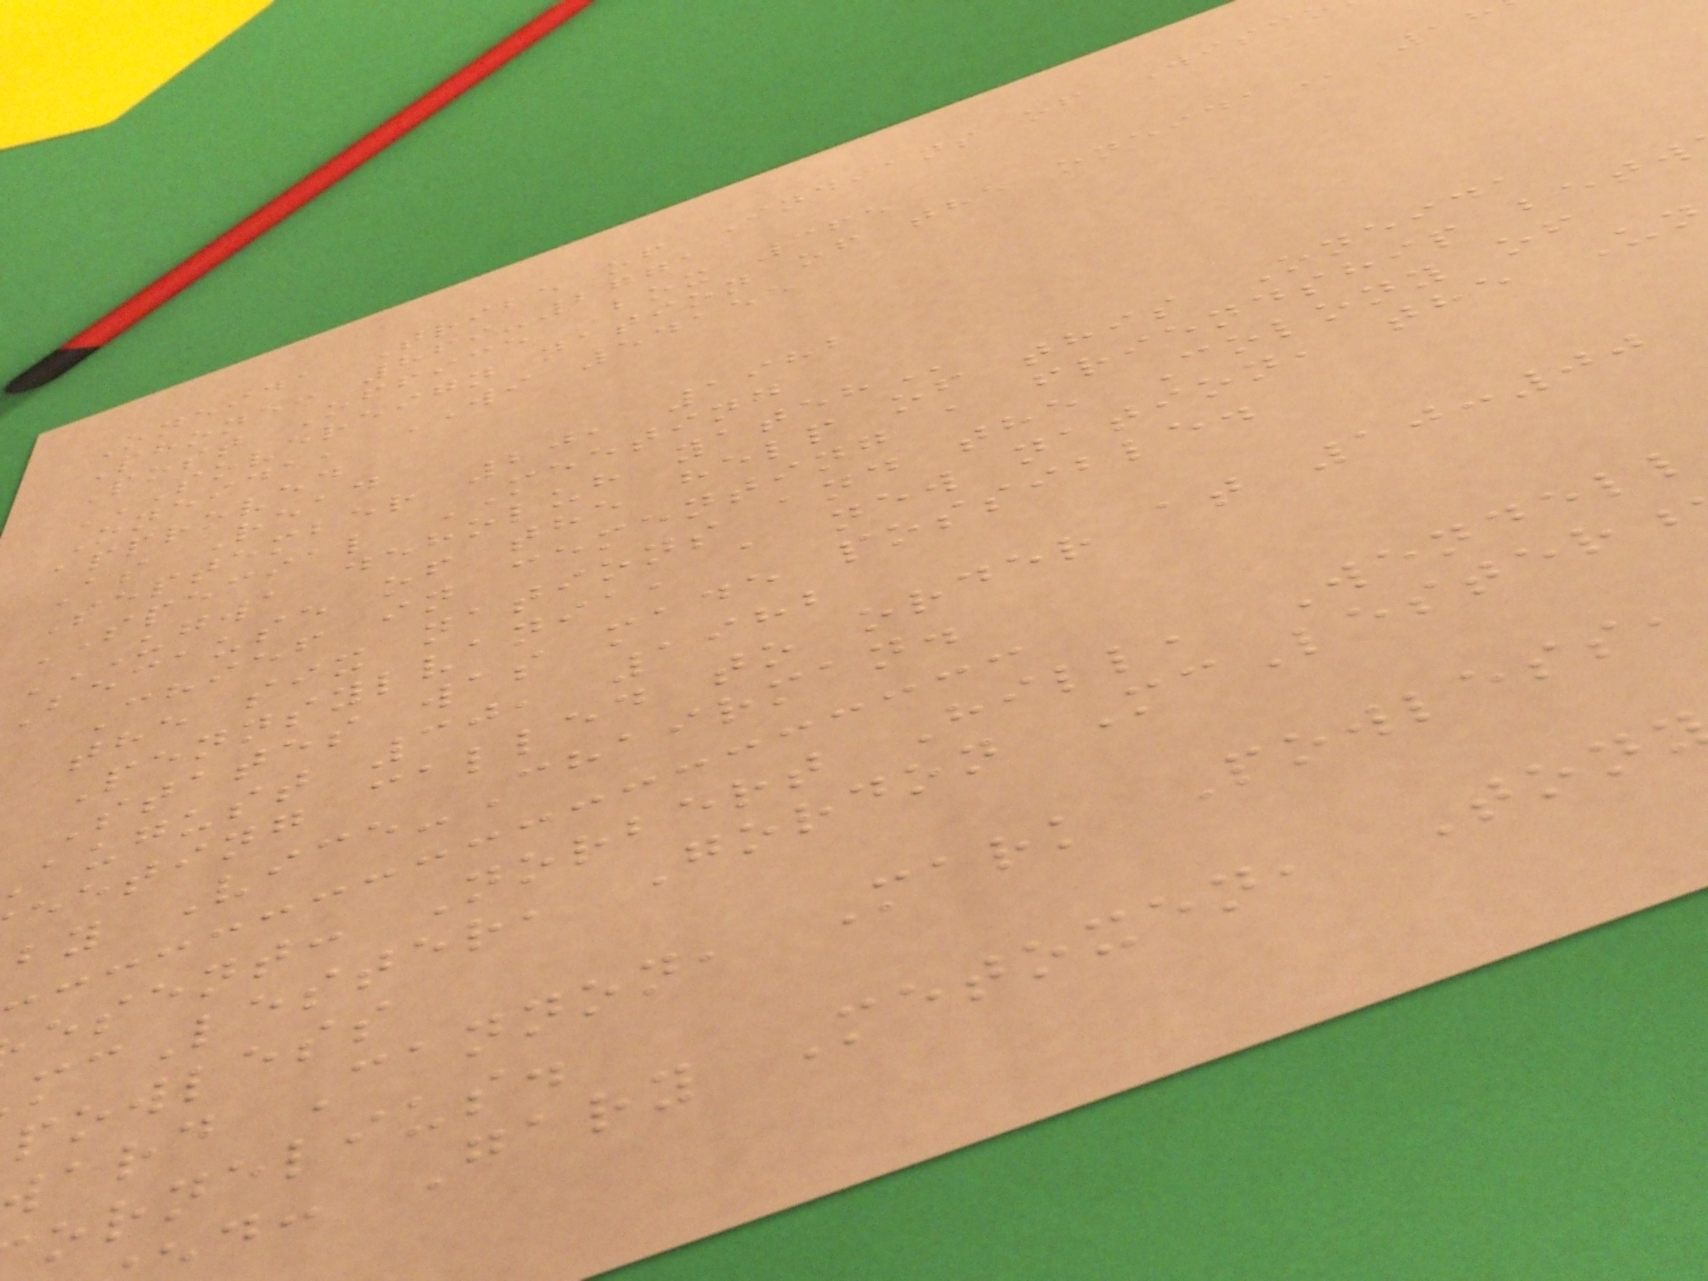Oneida Tribe of Indians of Wisc
Phone: 869-2771
Post Office Box 365
SOVEREIGN NATION OF THE ONEIDA 18
Oneida, WI 54155
approved
As Read
September 20, 1982
SPECIAL MEETING
UGWA DEHOLUH YATEH
Because of the help of this Oneida
Chief in cementing a friendship betw
the six nations and the Colony of
Pennsylvania, a new nation, the Un
States was made possible.
august 30, 1982
eeting called to order at 10:00
by Vice-Chairman.
esent: Norbert Hill, Wendell
cLester, Gordon McLester
powless
ard Cannon, Mark Powless,
ornelius.
d: Gary Metoxen, Ton
